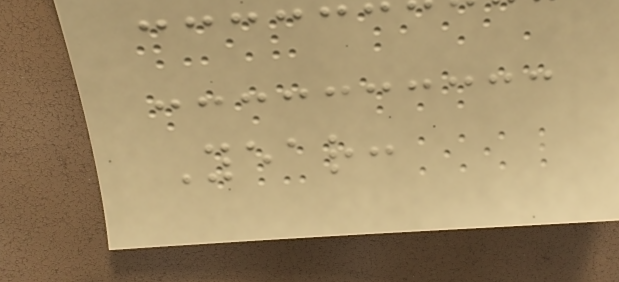Year:
